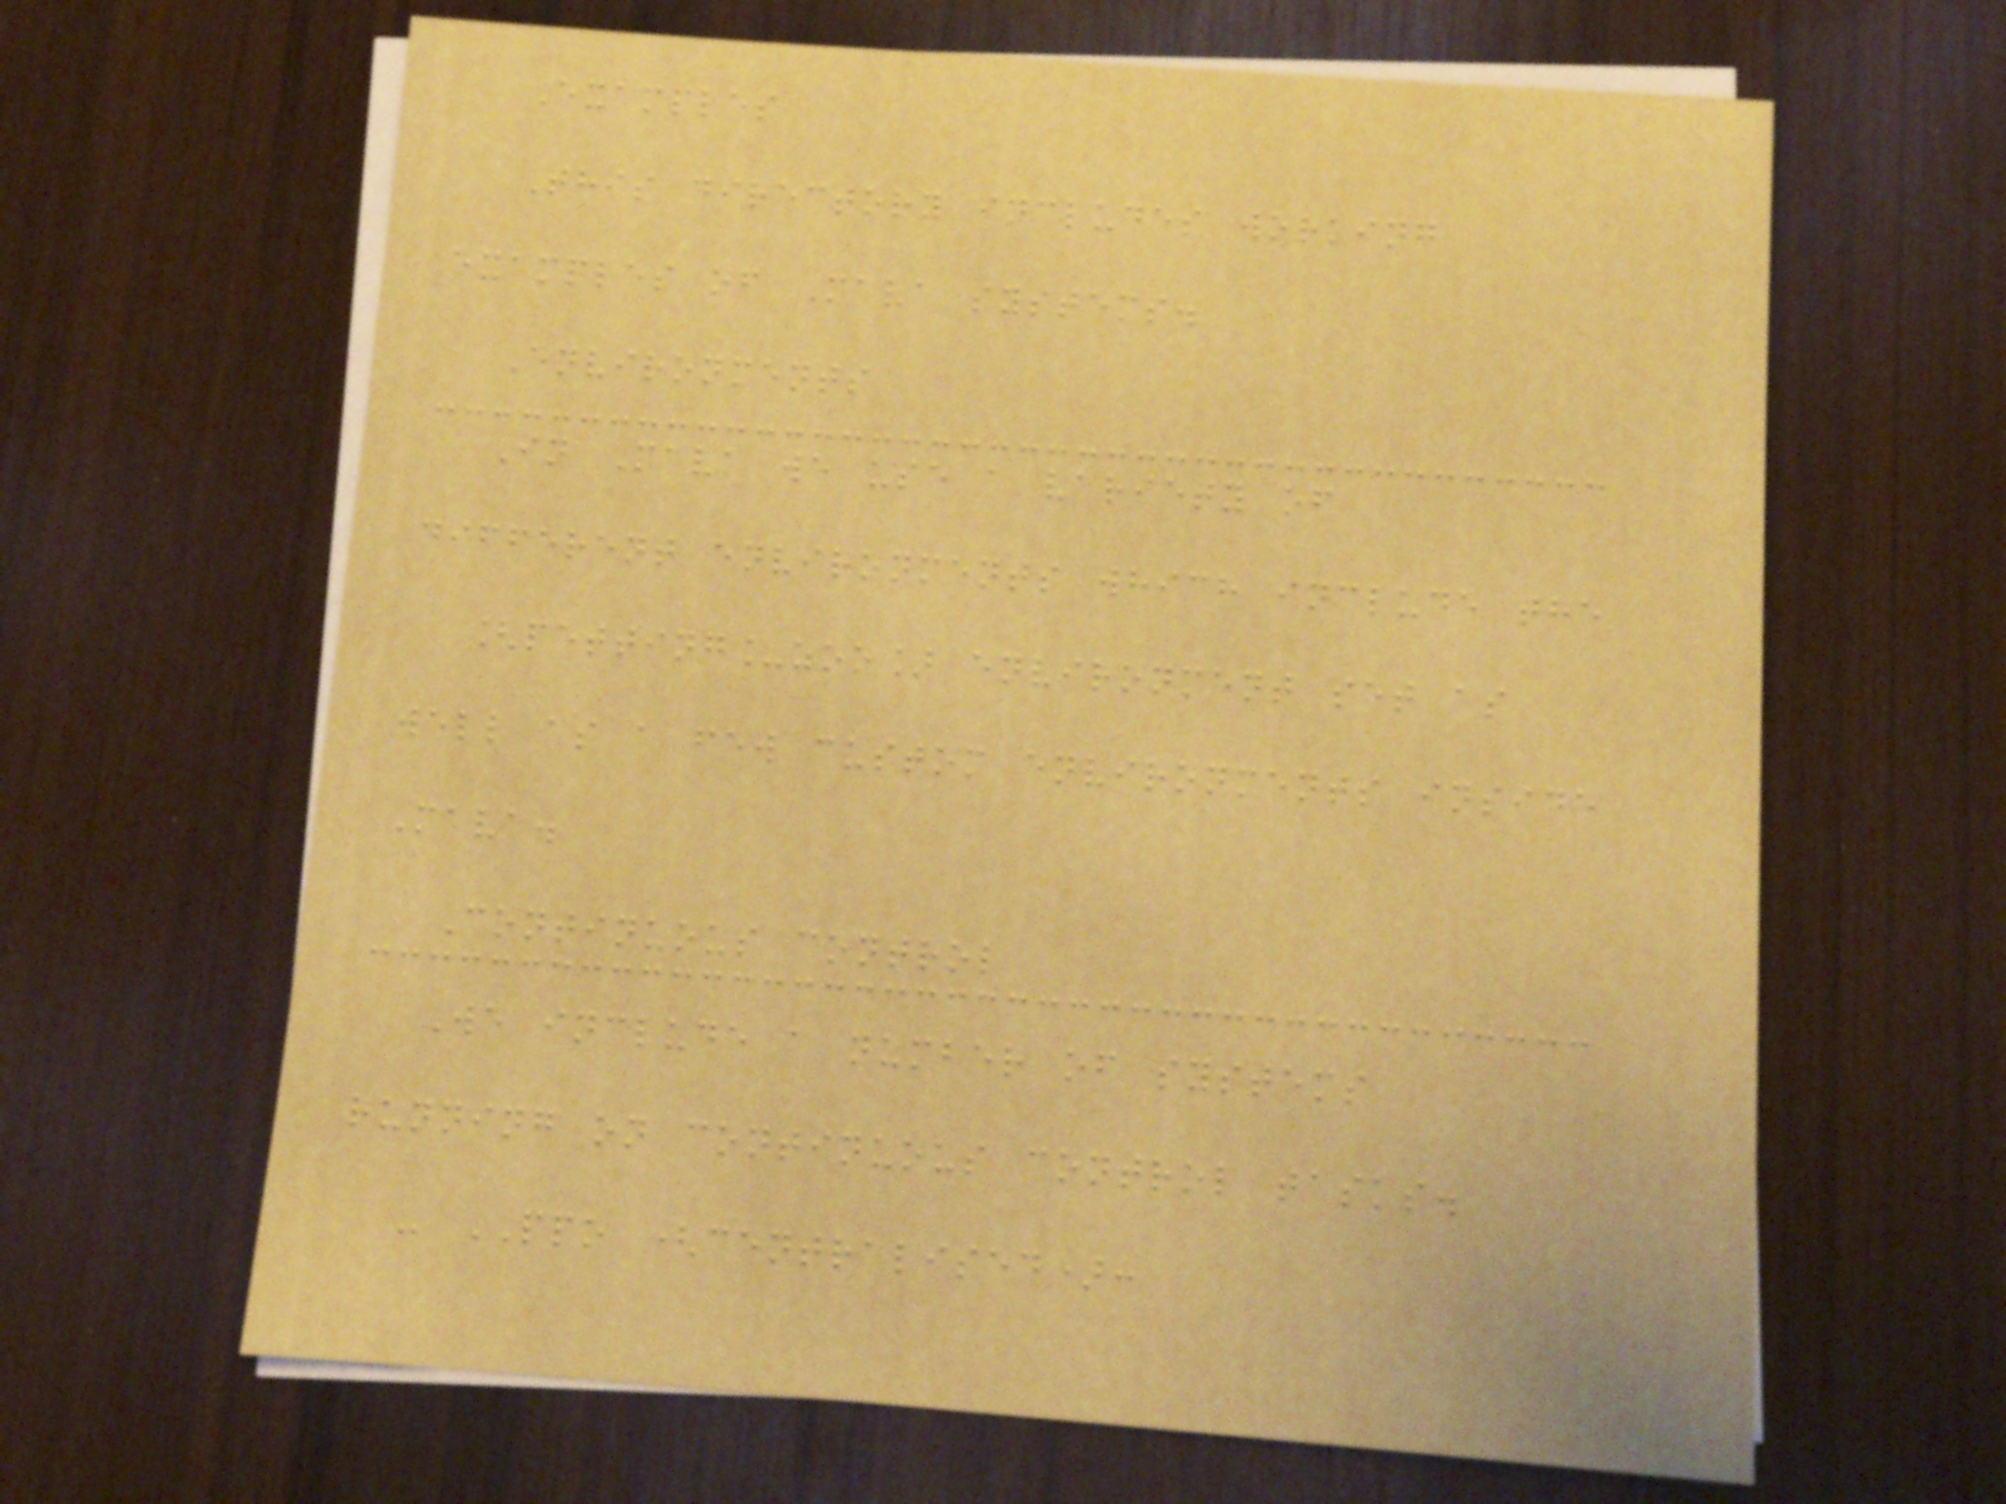Examples
This directory includes working
examples of Mava systems.
Environments
In Mava we use a variety of
different environments which include the
[petting_zoo] environment set as
well as a few custom environments inside
Mava.
Continuous control
We include a number of systems
running on continuous control tasks.
- PPO (centralised):
